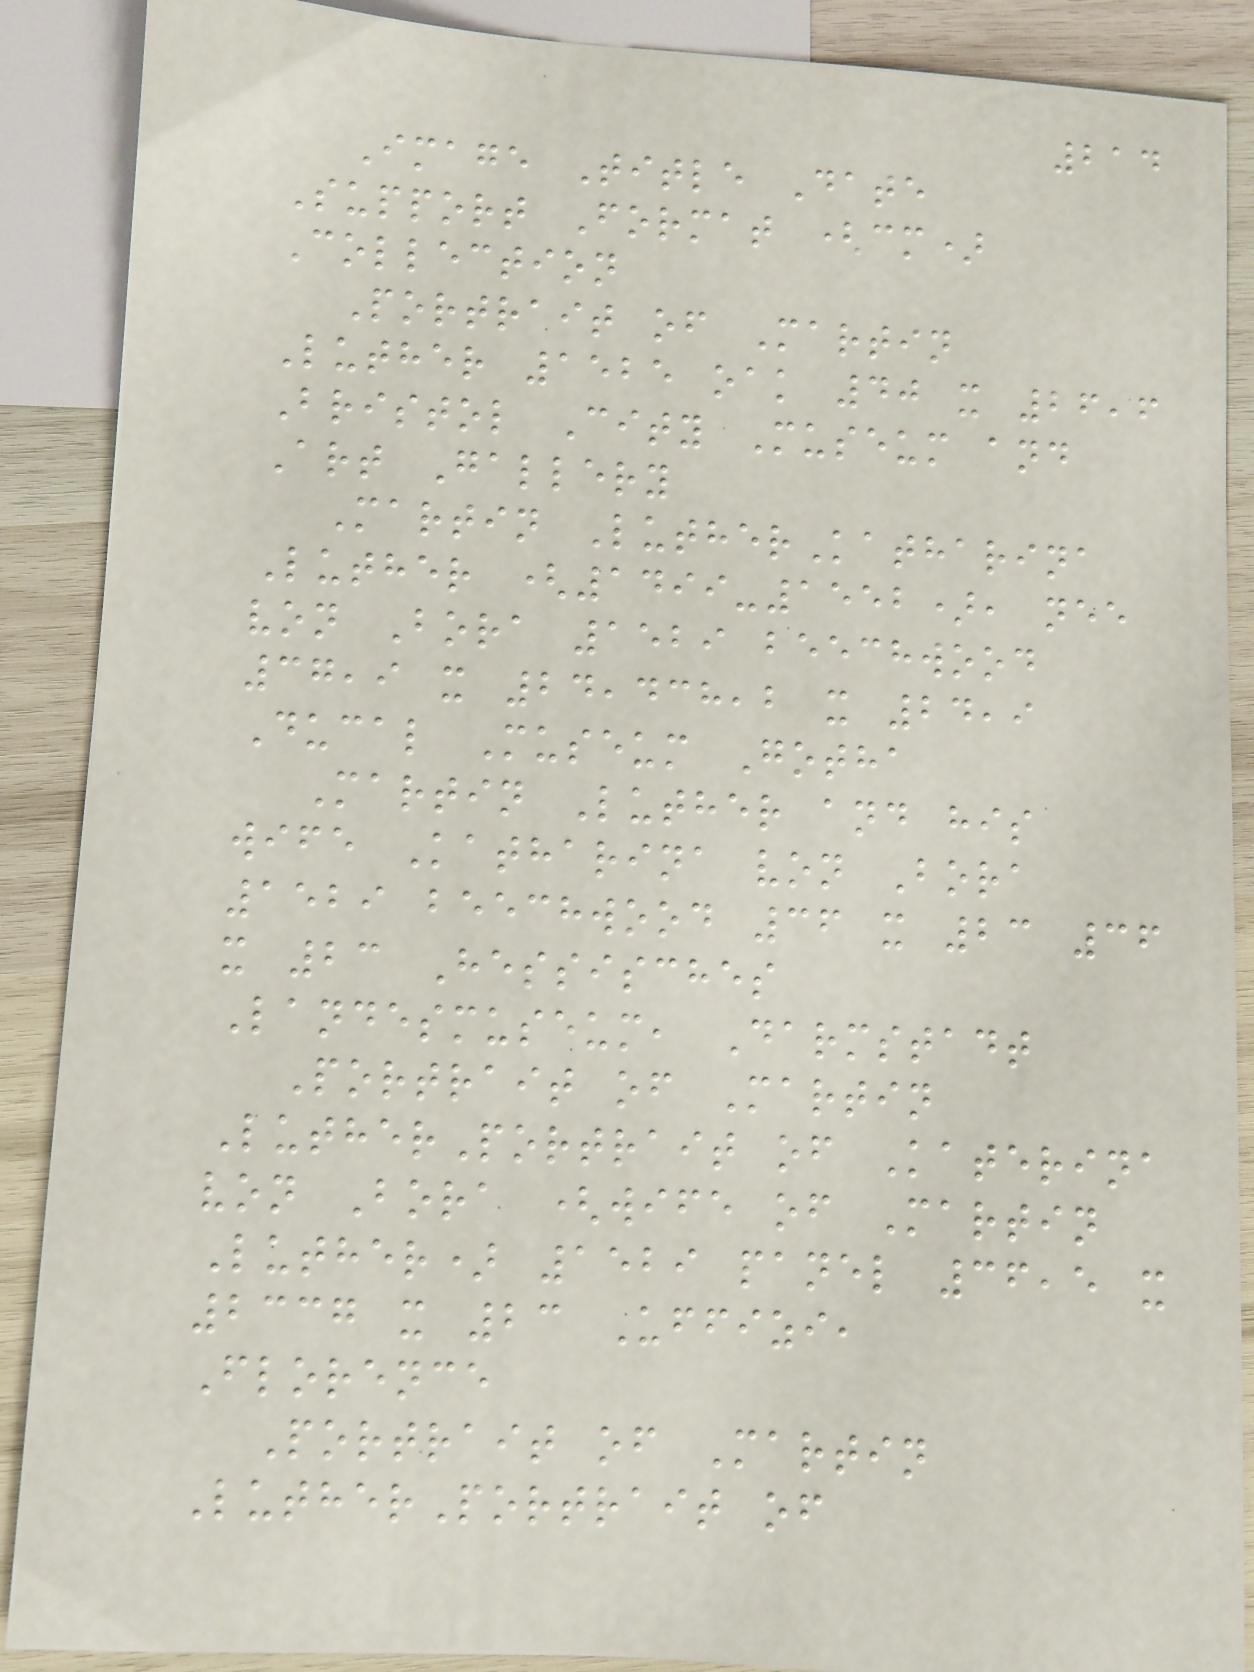214
Image Title Date
Support Format (cm)
Collection
Portrait of Martin
Luther 1525 oak 40 x 26,6
Bristol City Museum and
Art Gallery
Martin LutherKatharina
Luther (1499-1552), nee
von Bora 1529 beechwood
37,9 x 24,438,2 x 24,9
Ducal Museum Gotha
Martin Luther and his
wife Katharina von Bora
1529 beechwood 36 x 23 36
x 23 Hessisches
Landesmuseum, Darmstadt
Portrait of Martin
LutherPortrait of Katerina
von Bora (wife of Martin
Luther) 1529 panel 36,5 x
2337 x 23 Uffizi,
Florence
Portrait of Martin
LutherPortrait of
